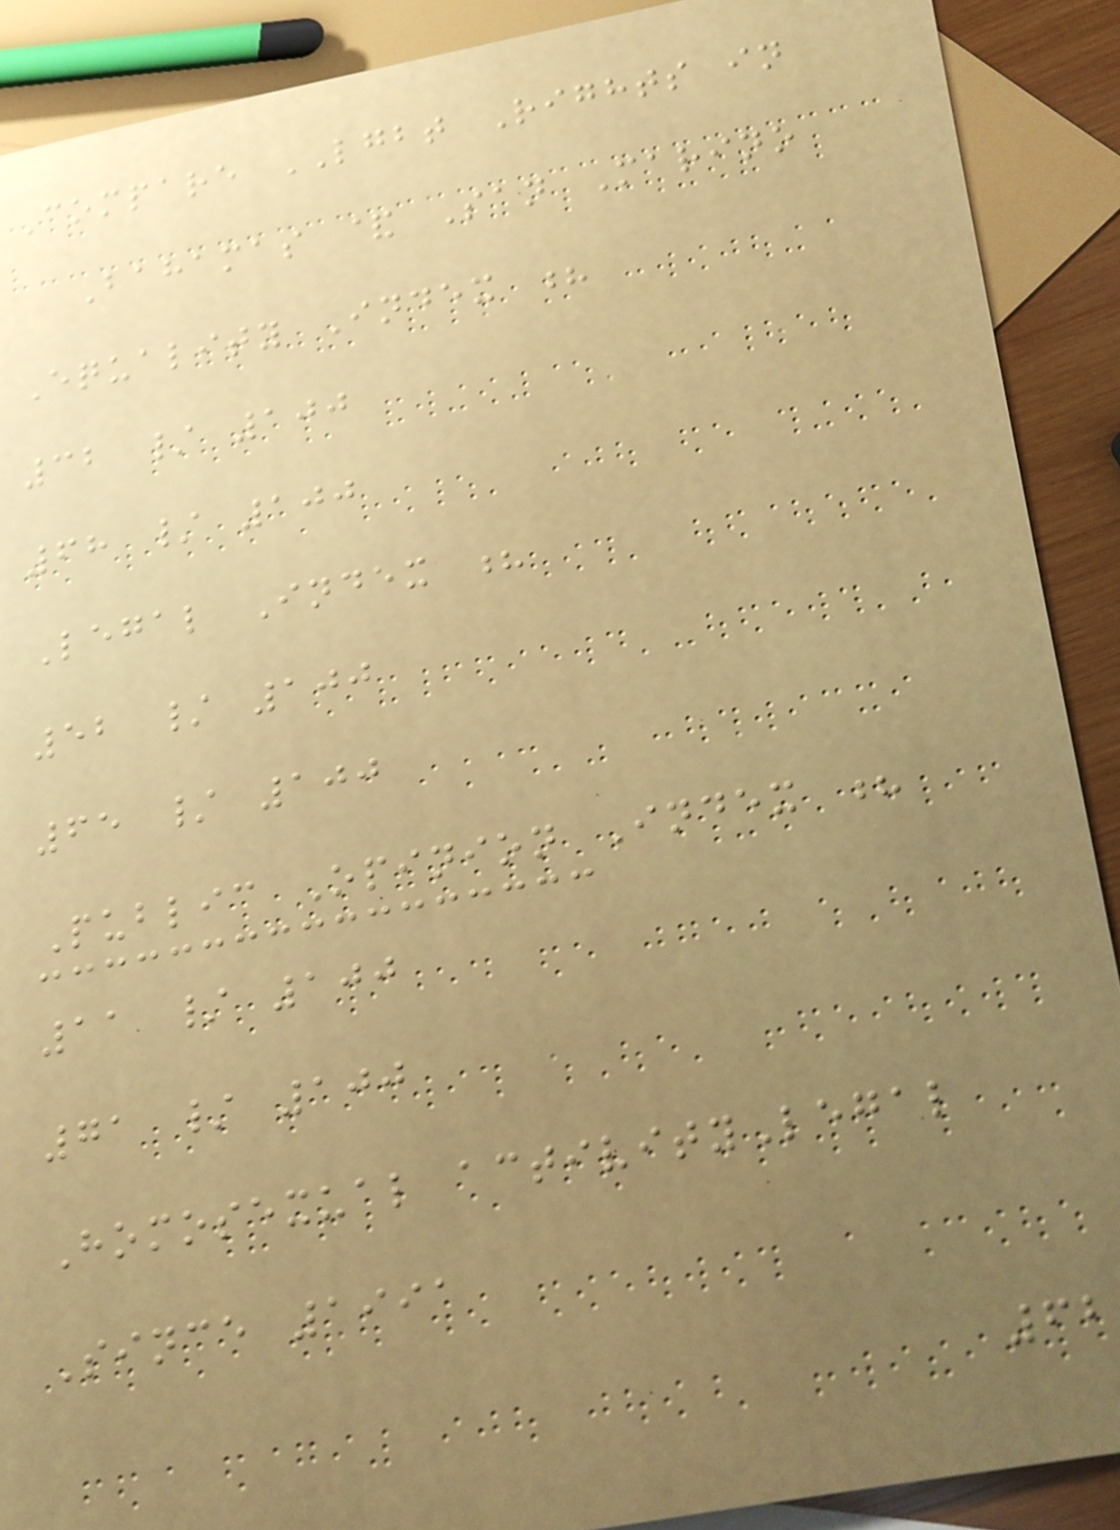Compare LGBT Rights in
Bahamas & San Marino
Equality Index ?
32 / 100
68 / 100
Legal Index ?
52 / 100
65 / 100
Public Opinion Index ?
11 / 100
71 / 100
Homosexual activityLegal
Since 1991
62
